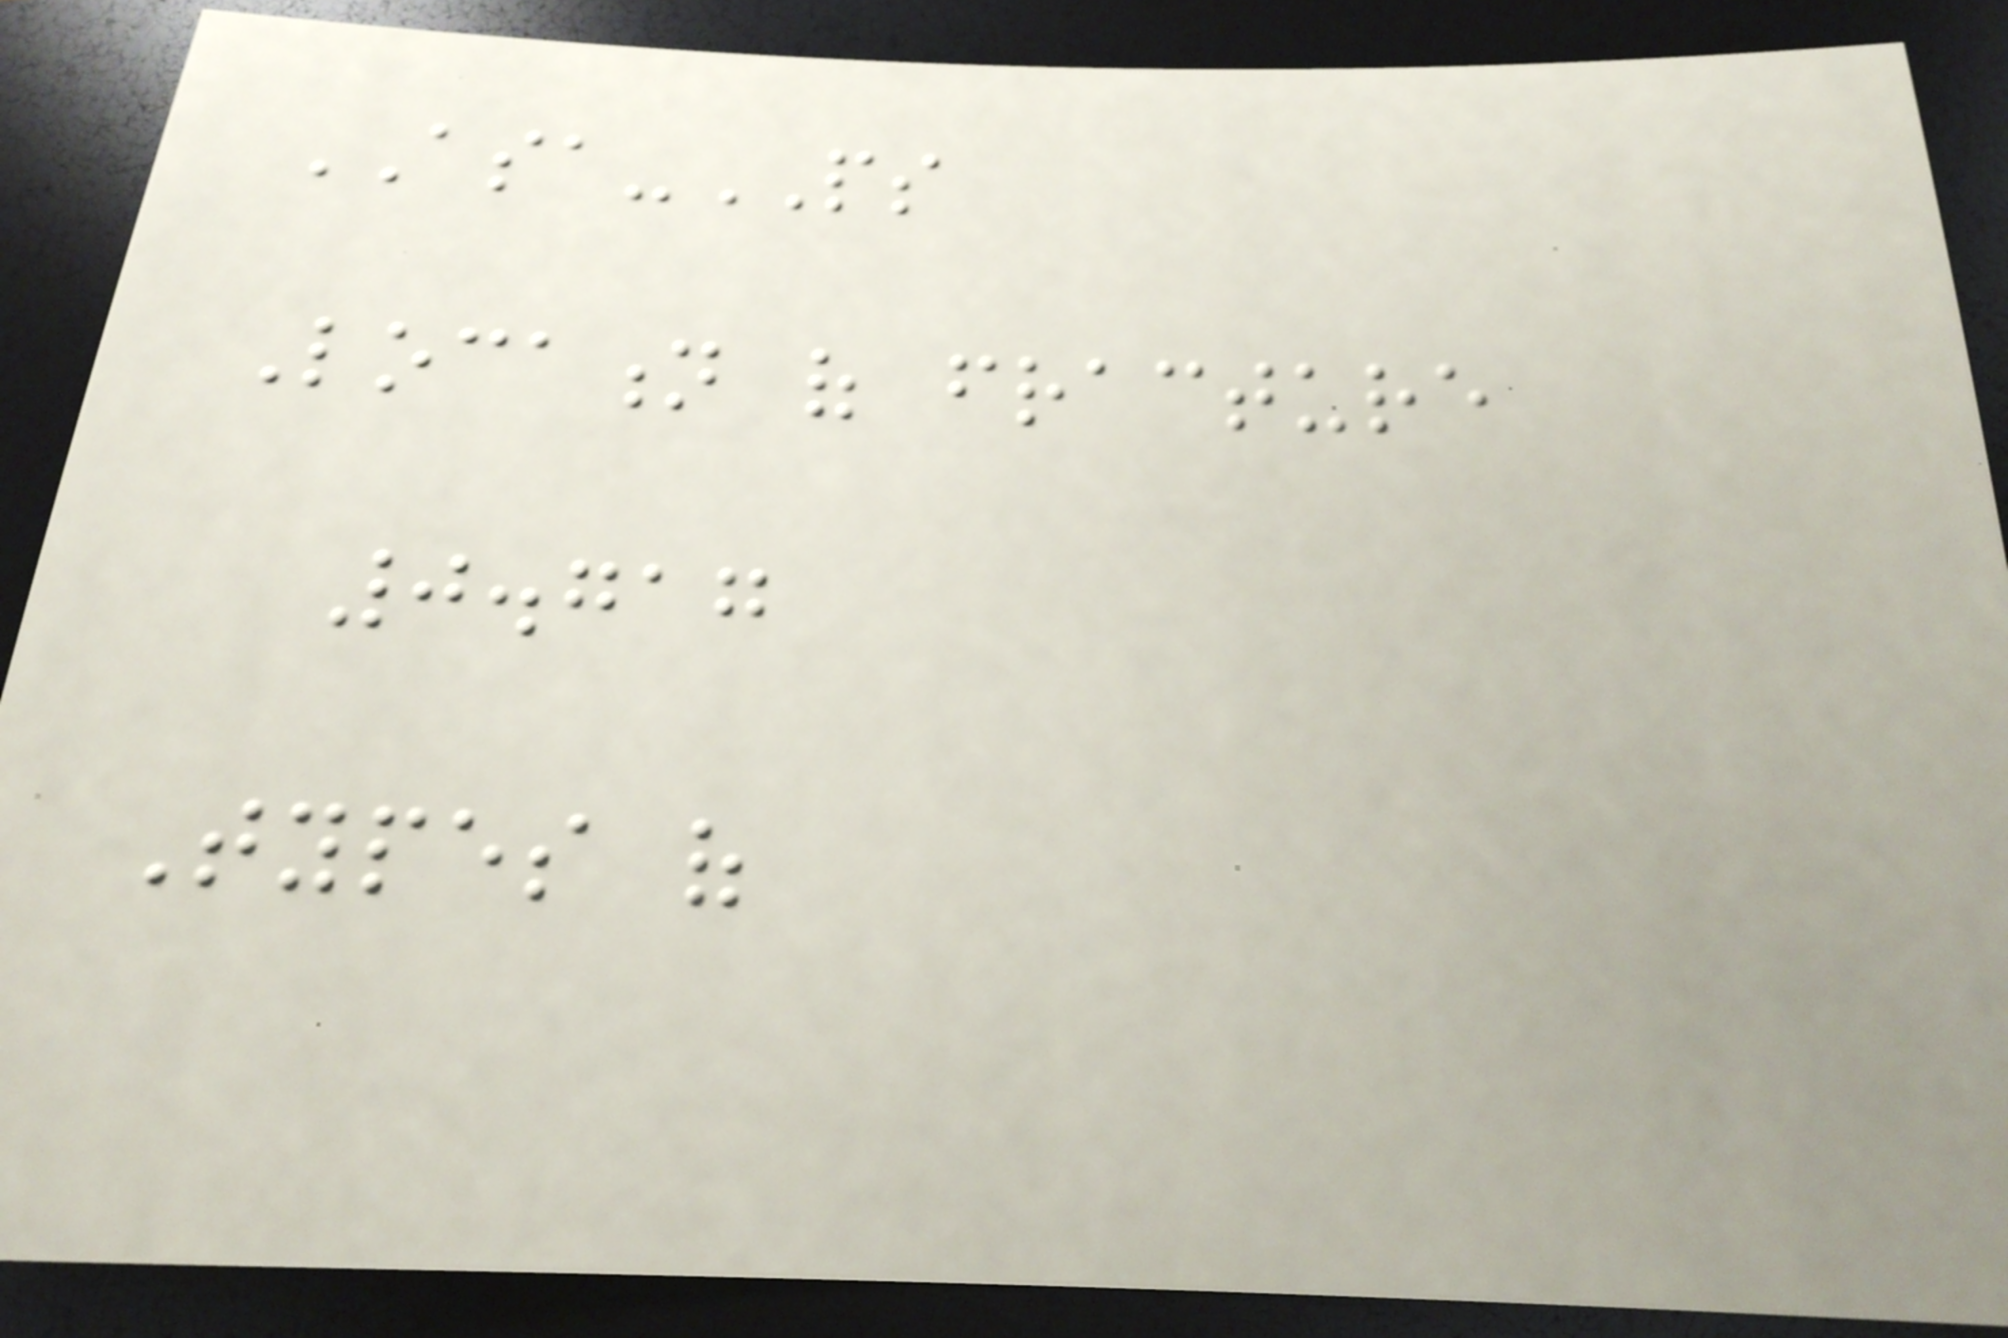ASA-PS
Location of fracture
0.717
Types of
